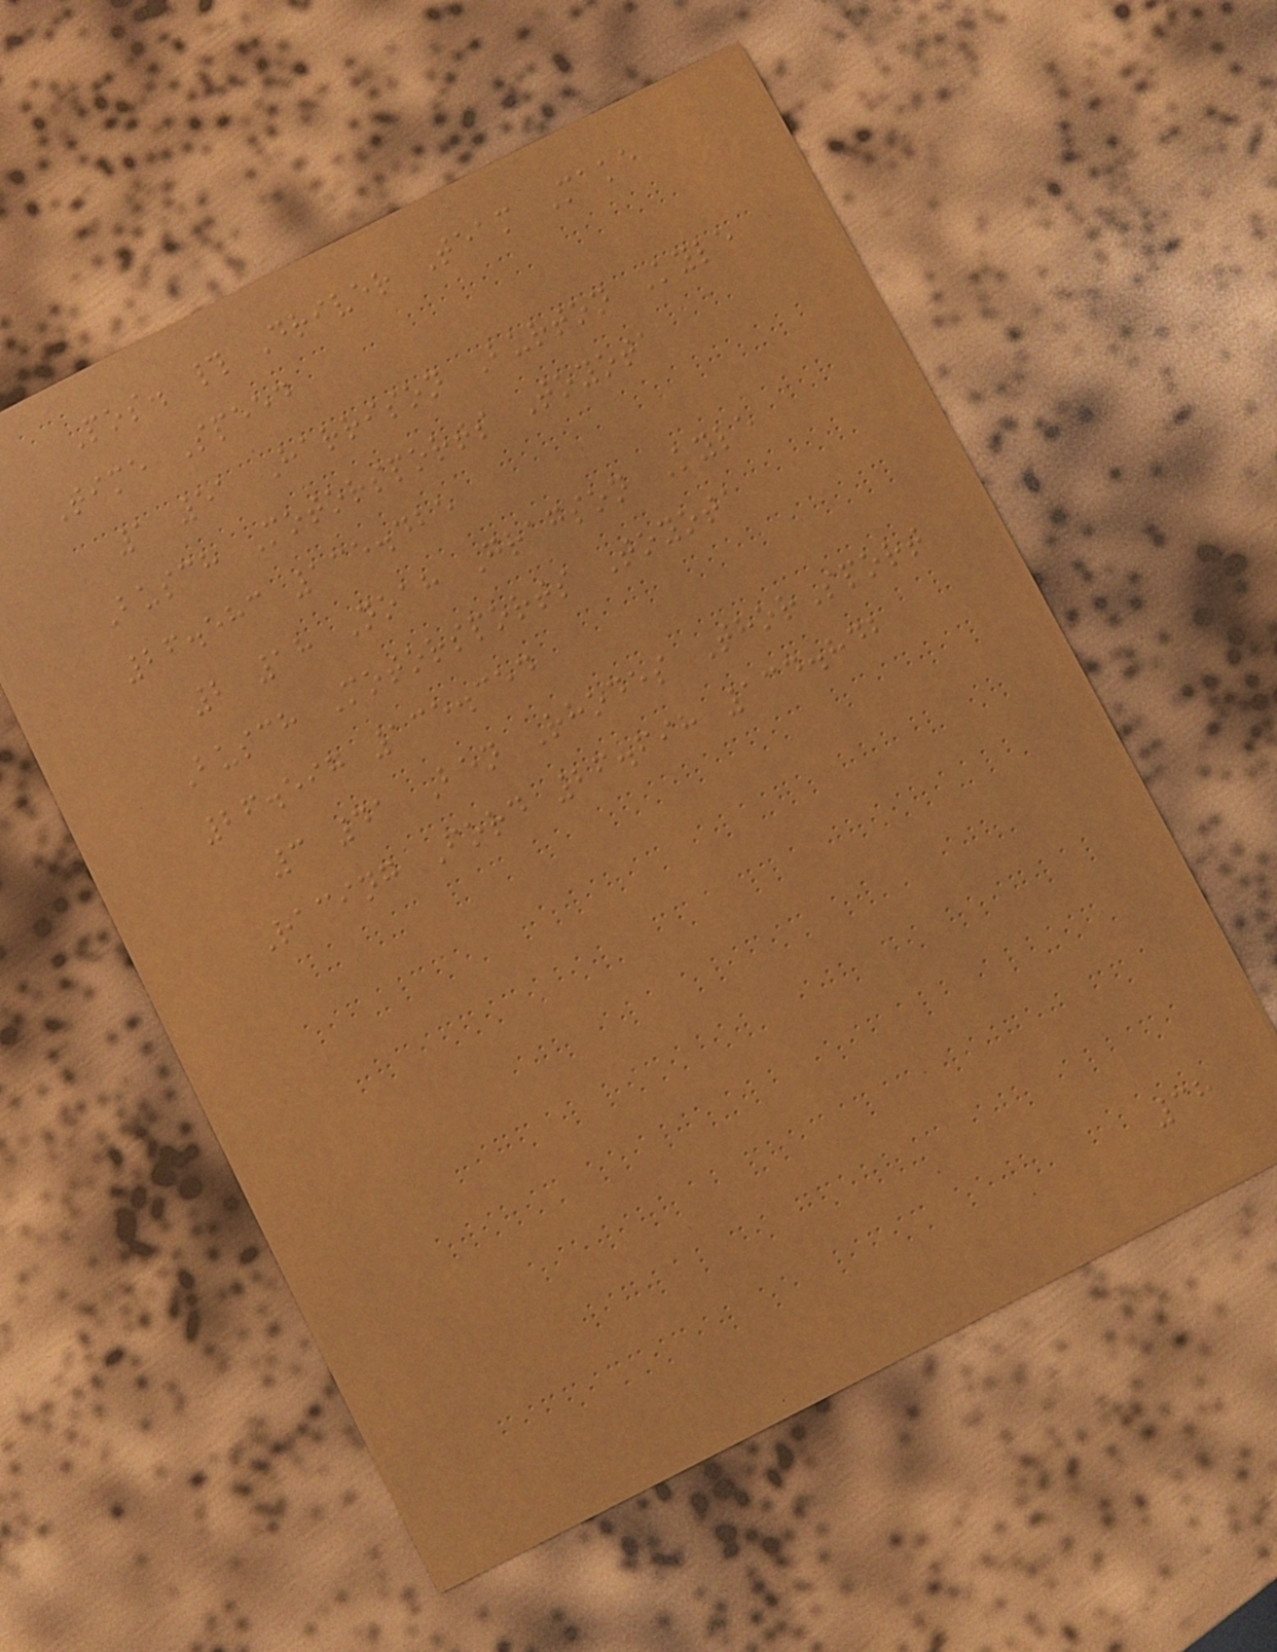Pos. # Driver Team Make
Time Speed
1 51 Harrison Burton Kyle
Busch Motorsports Toyota
26.583 135.425
2 18 Noah Gragson Kyle
Busch Motorsports Toyota
26.597 135.354
3 41 Ben Rhodes ThorSport
Racing Ford 26.698 134.842
38
